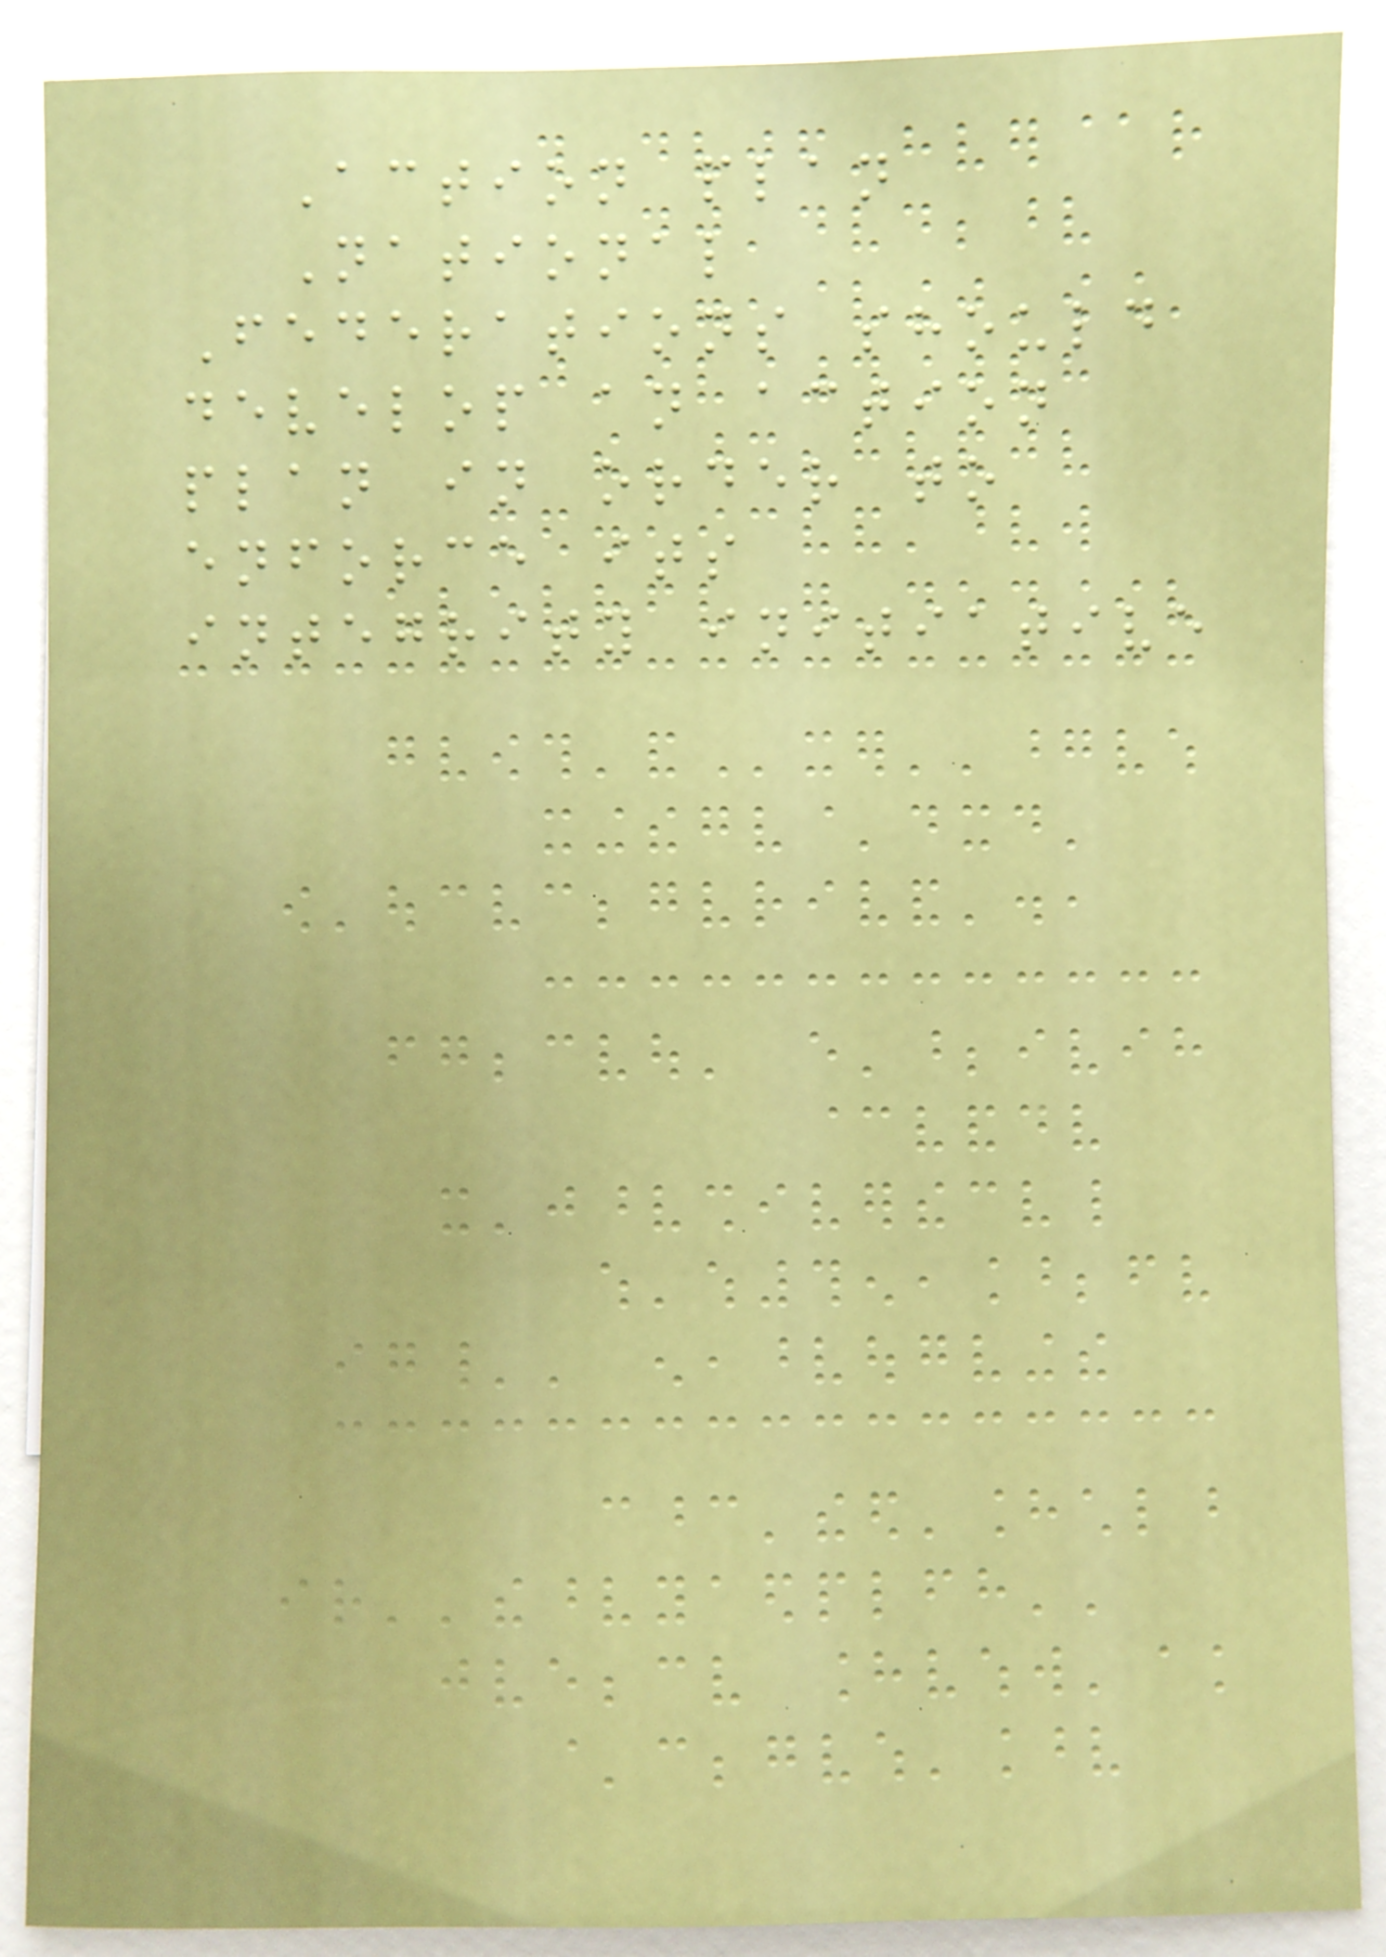Action plan
National
Federations should
develop an action
plan in order to
enforce its
integrity initiative
